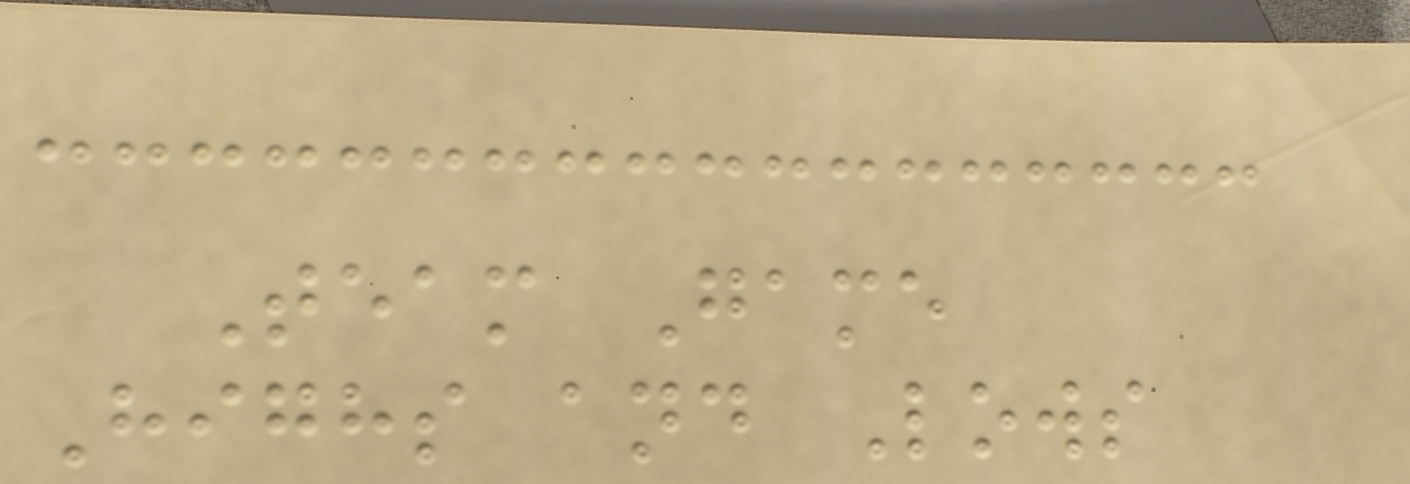Team Game
Highs and Lows
